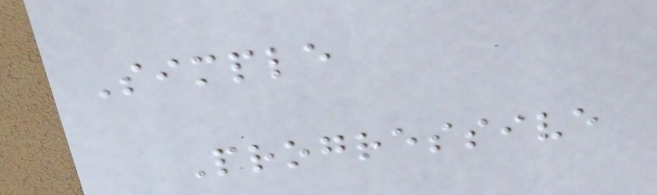Simple
Progressive
